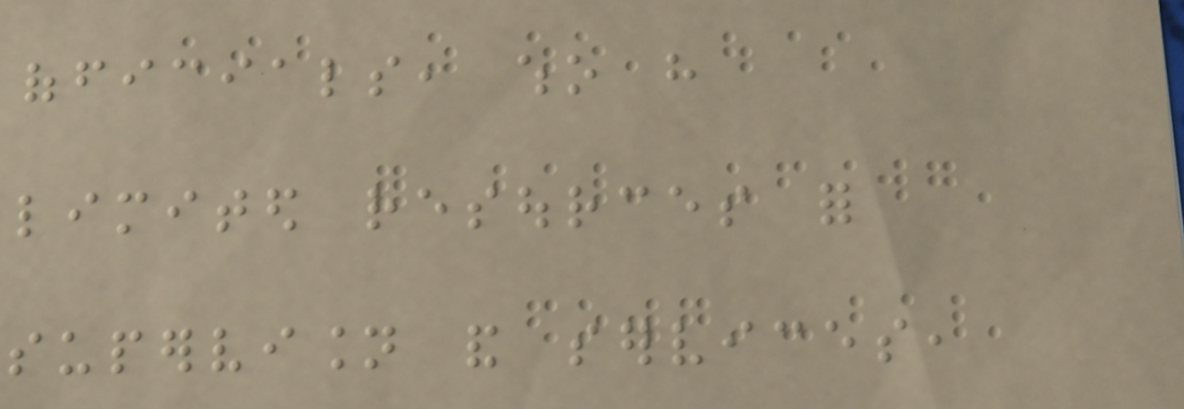officials, who have
limited resources for
supervision and services,
